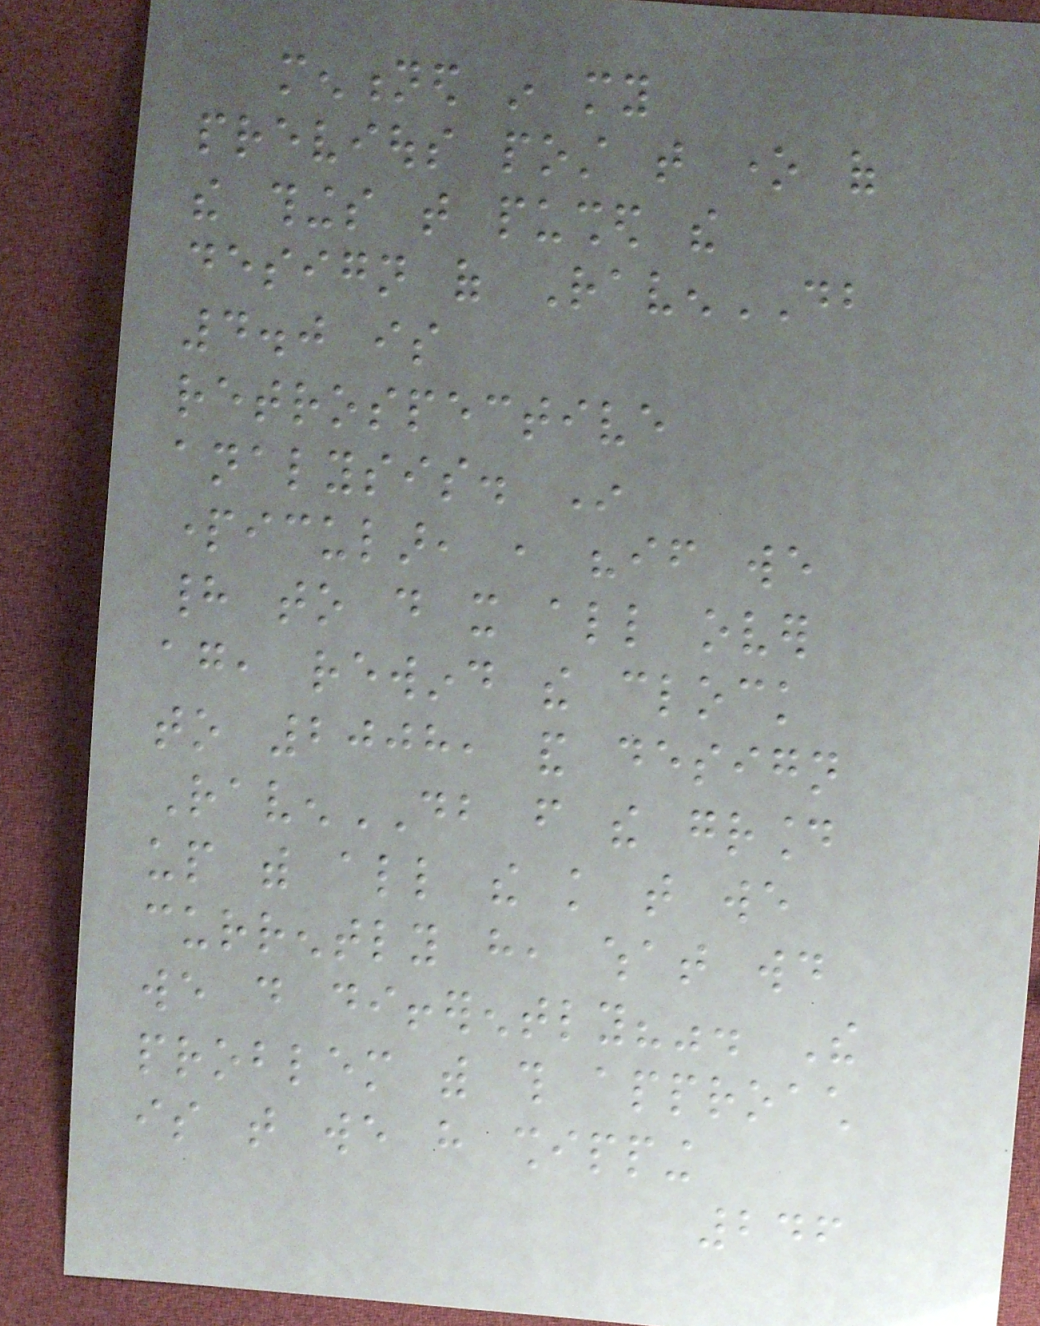mentioned in my
previous post that one of
the things that pushed the
design of RavenDB
4.0 is
retrospective
analysis. In
particular, , "if we
had to do it all over
again, rewind the clock
to 2008, and design
RavenDB from the ground
up with all the knowledge that we
currently have, what would
we do differently?". The
problem with this approach
is that we have shipping
246
